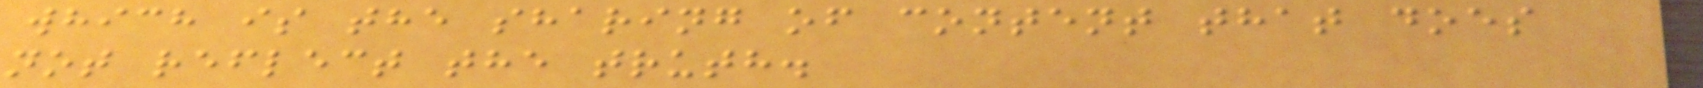which is the sharing of content that does
not reflect the truth.
